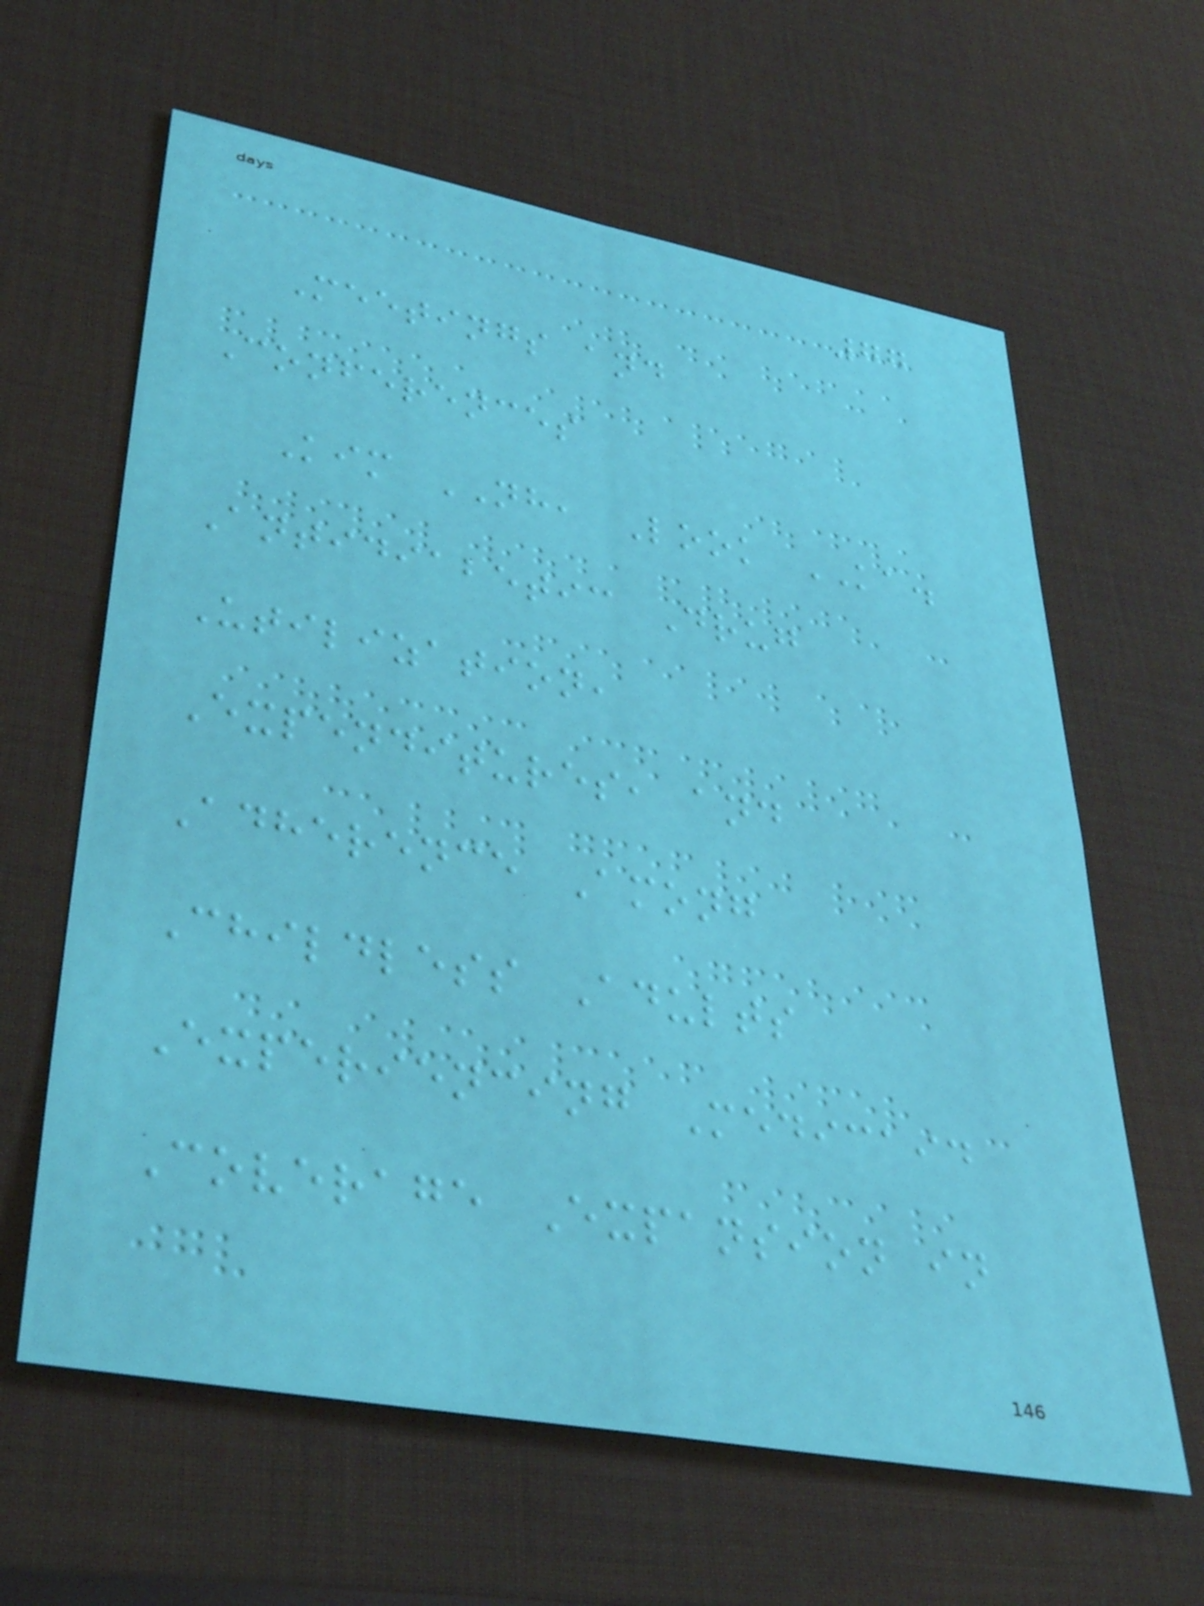77
Meetings and
Conferences
Kim NH, Look KA.
Antidiabetic Drug
Utilization,
Expenditures, and
Adherence Among
Childless Adults
Experiencing Medicaid
Coverage Expansion in
